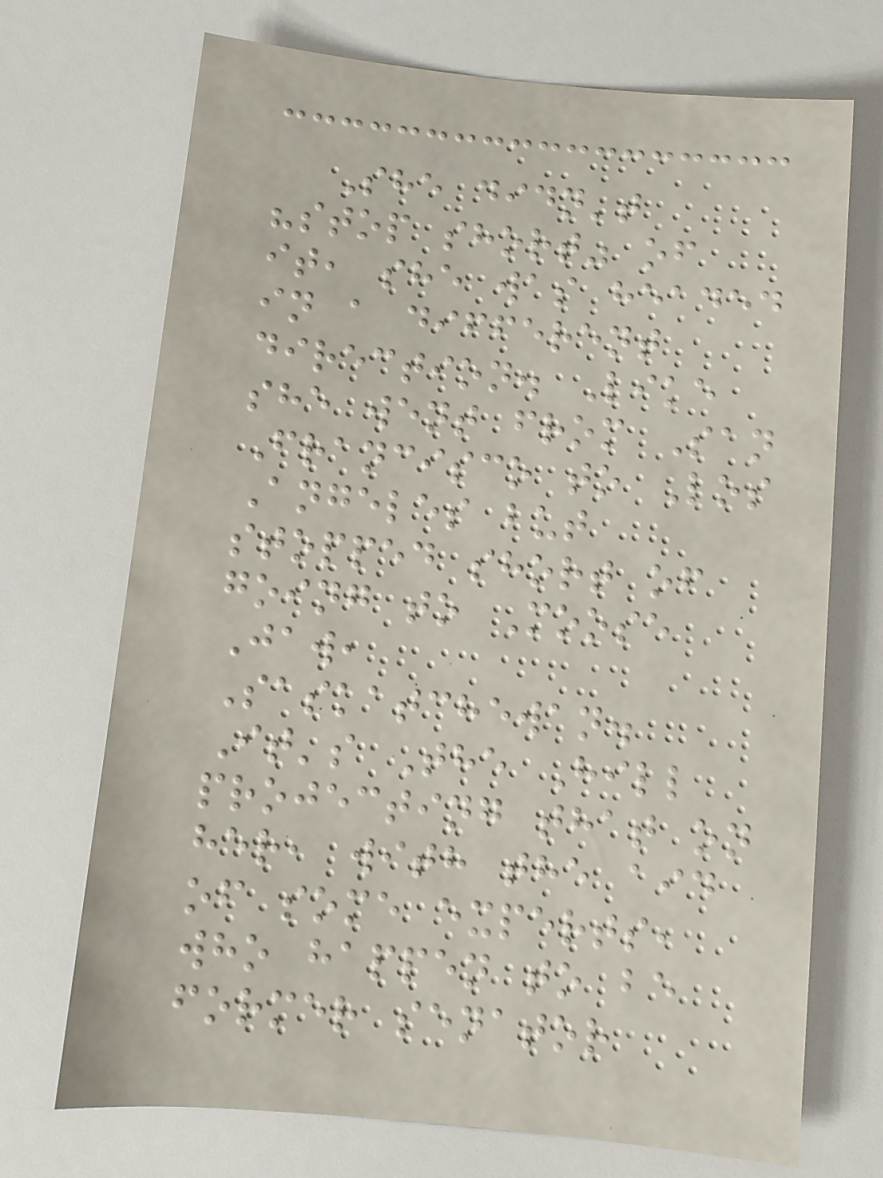She didn't
"stop short" of
it, she was headed
in a different
direction. Like
she went from San
Francisco to Los
Angeles but
stopped short of
going to Moose
Jaw,
Saskatchewan.
It's The Hill
projecting that on
her, with the aid
of some experts,
who happen to be
former senator
